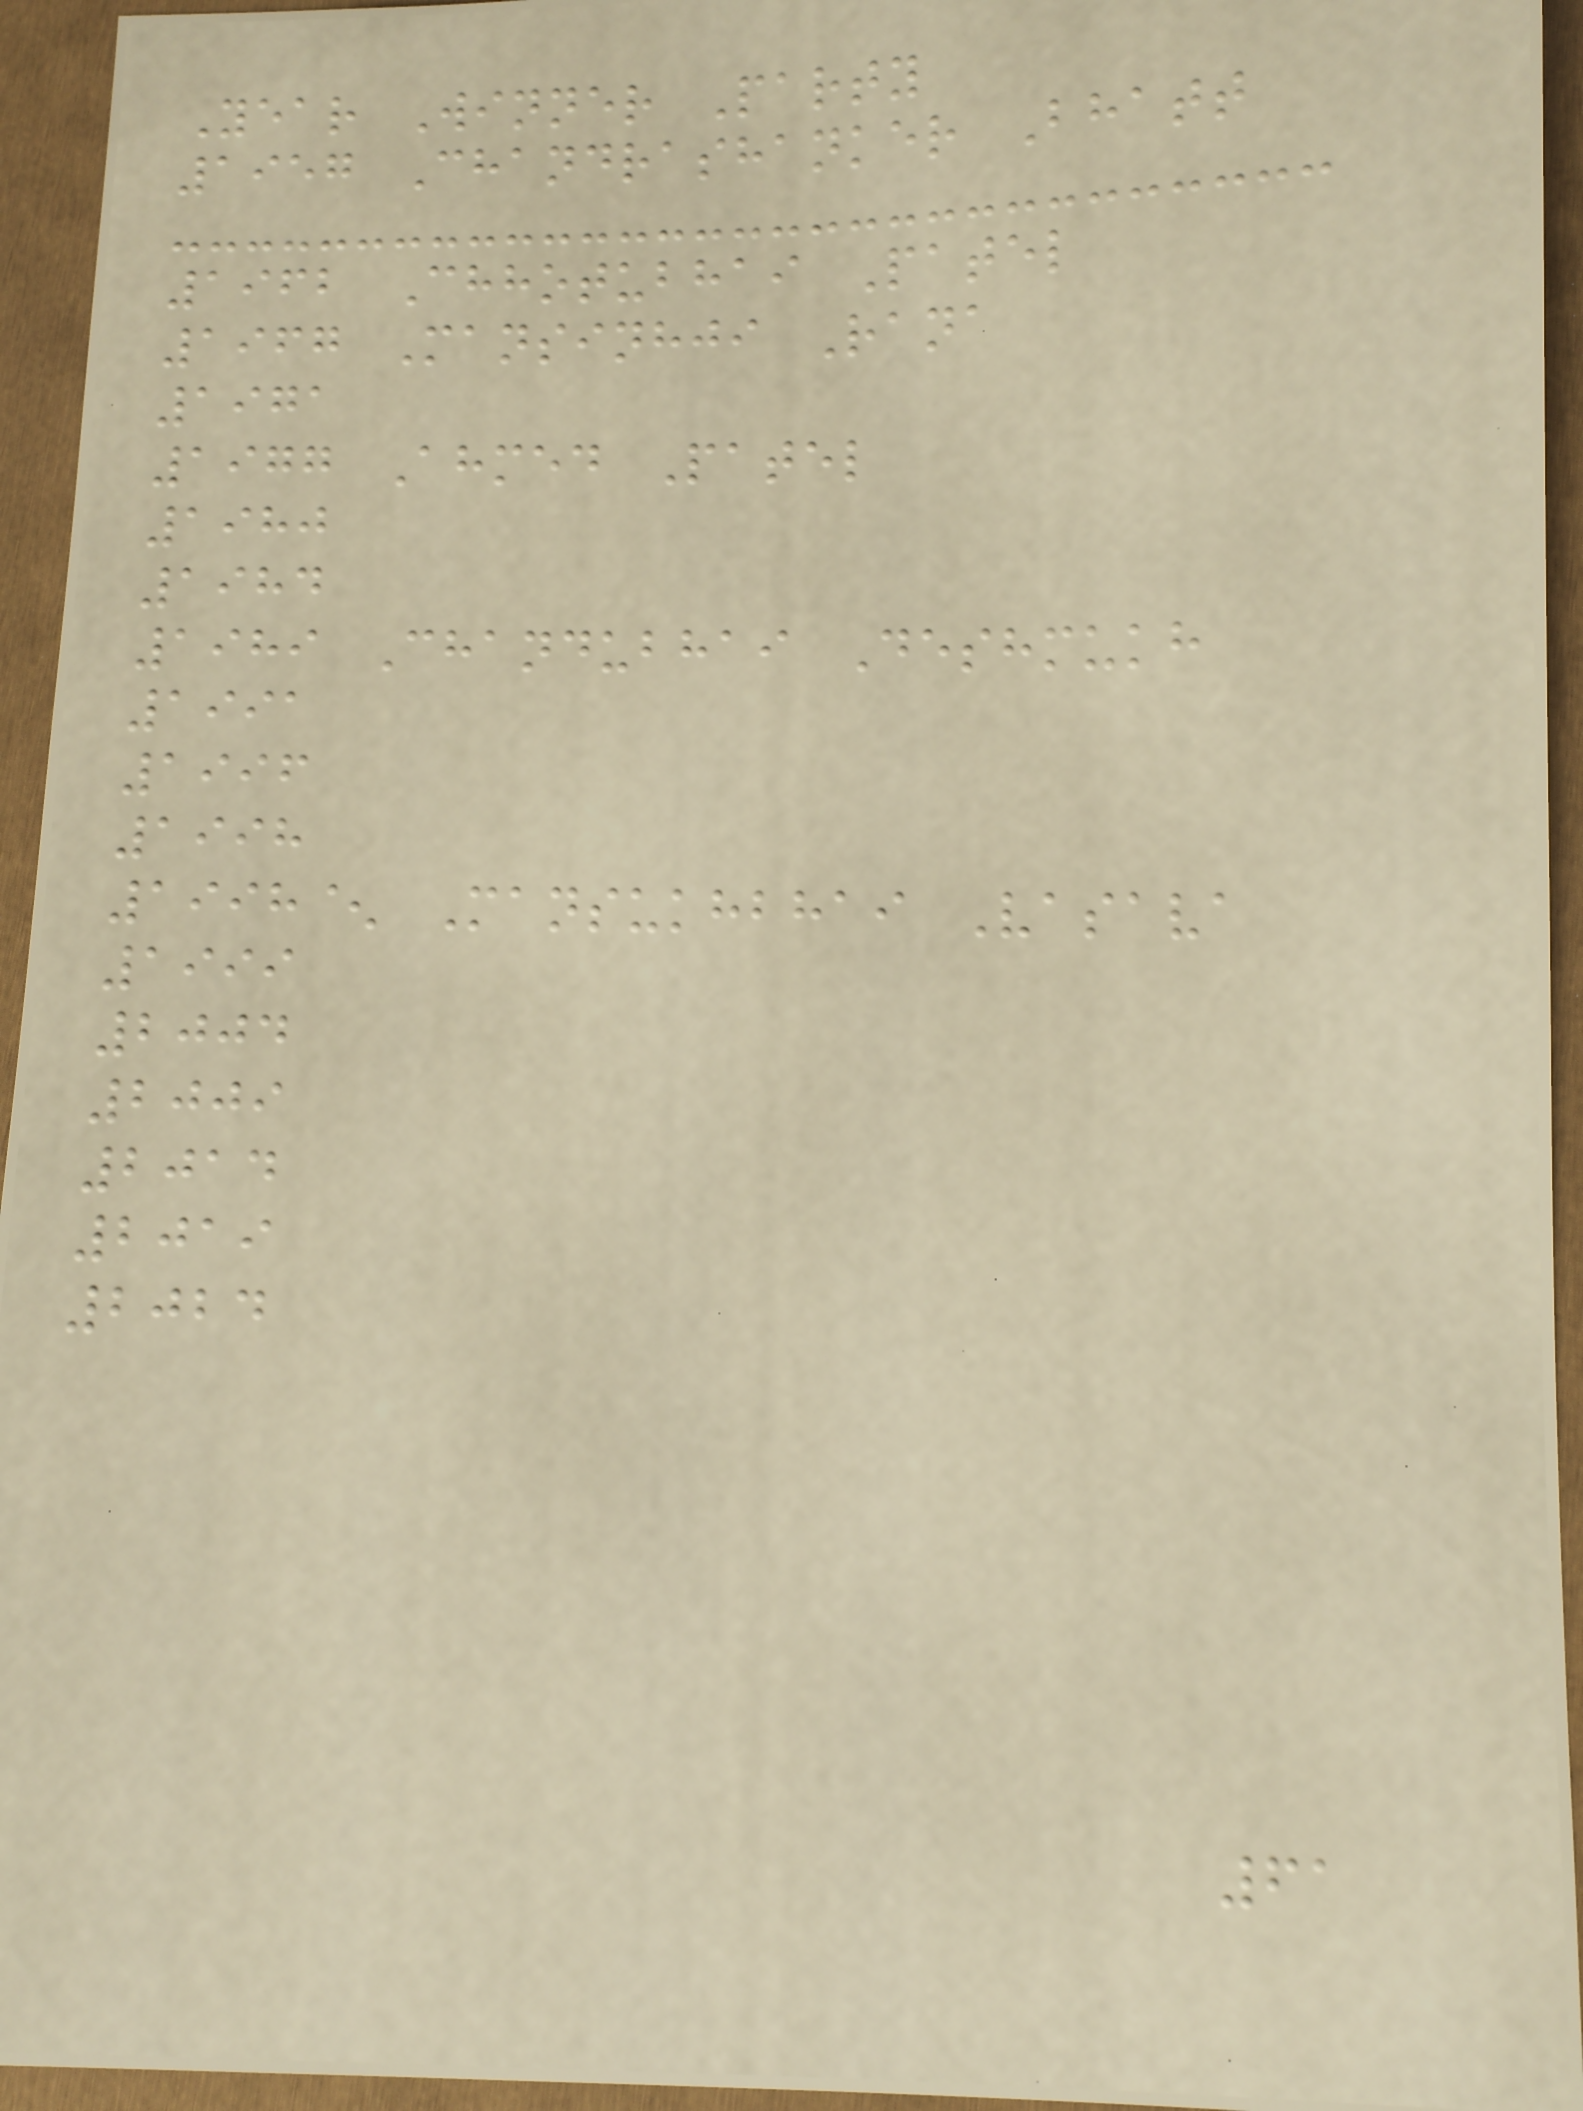Year Winner Party
1957 Chandrashanker Bhatt
1962 Chhotubhai Patel
1967 Mansinhji Rana
1971
1977 Ahmed Patel
1980
1984
1989 Chandubhai Deshmukh
1991
1996
1998
1998^ Mansukhbhai Vasava
1999
2004
2009
2014
2019
2024
61
